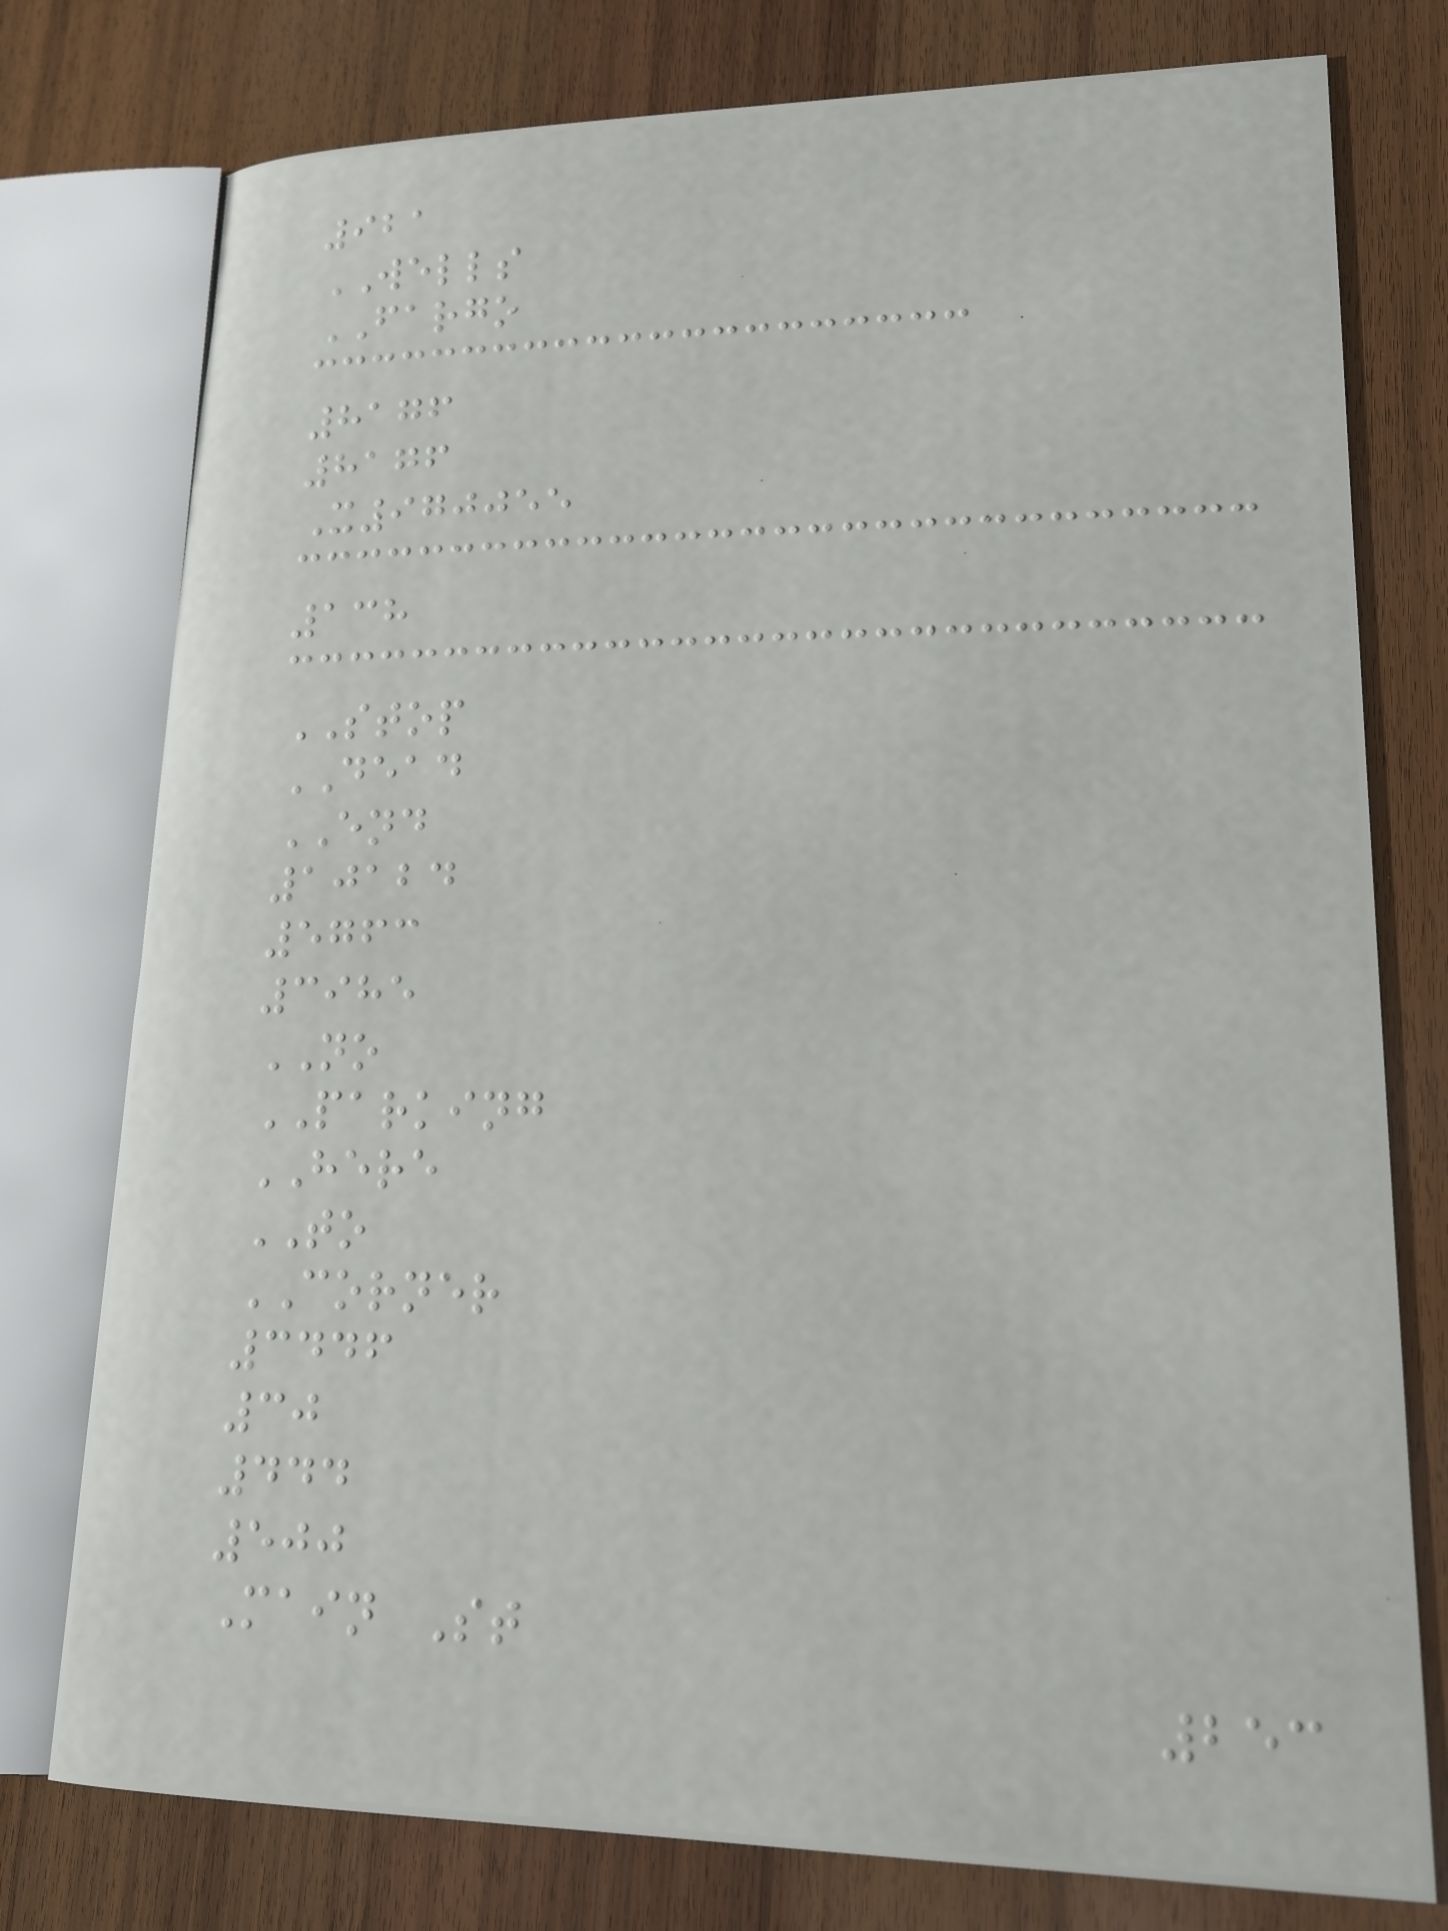921
WELLS
FARGO
8176
8176
X970055
138
STOP
DEAD
END
10124
5763
3985
NO
PARKING
HERE
TO
CORNER
3446
30
444
500
Main St
253
